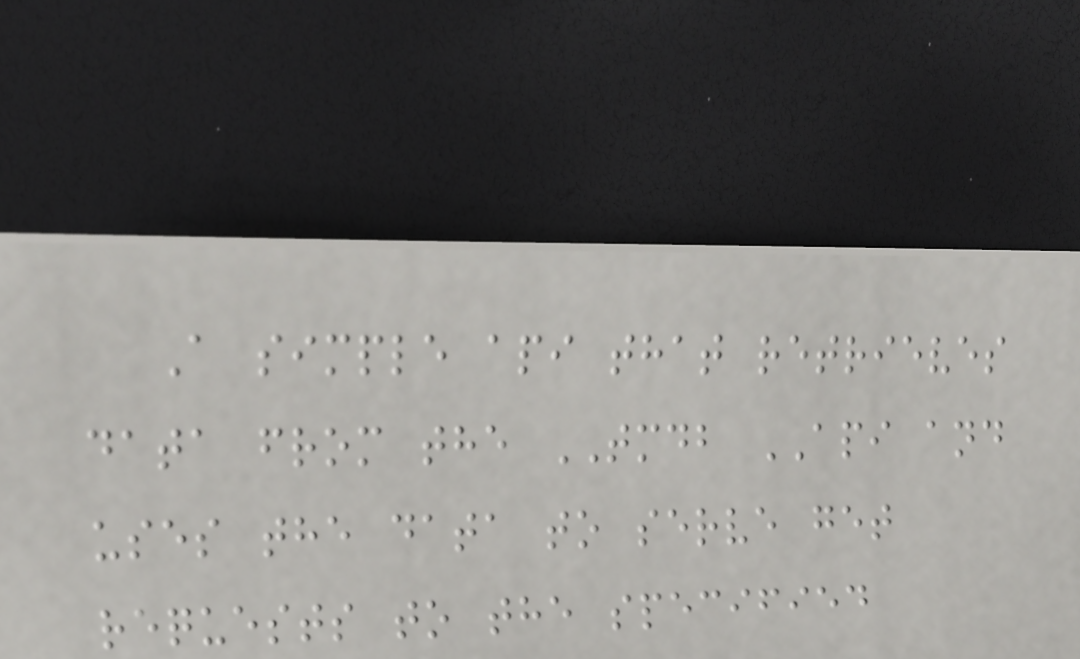A simple api that retrieves
data from the TMDB API and
uses the data to serve get
requests to the specified
